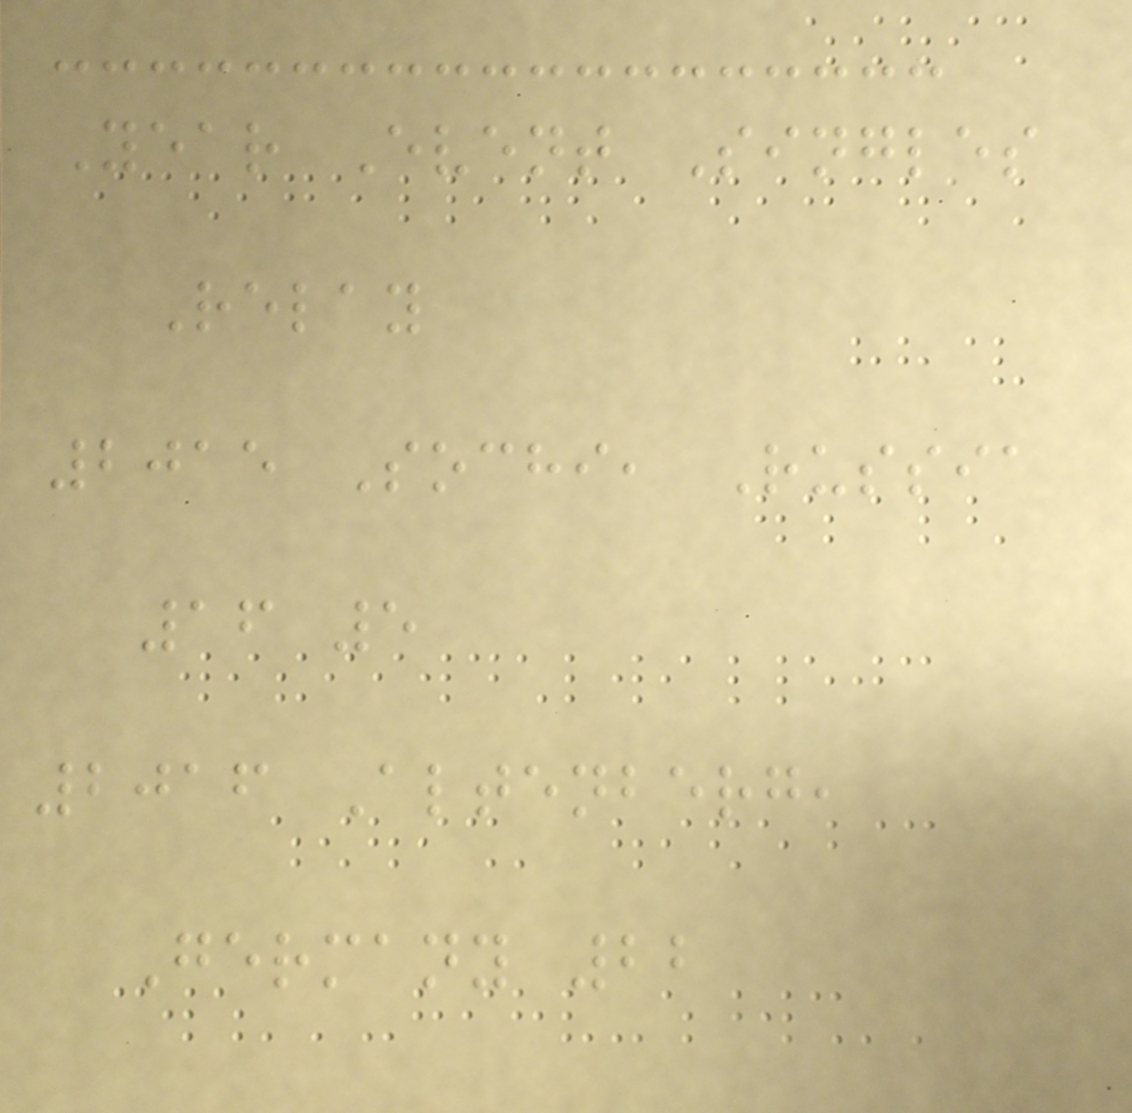Year Event Singles
Relay
2015 Sochi, Russia
16 5
2016 Altenberg,
Germany 22
